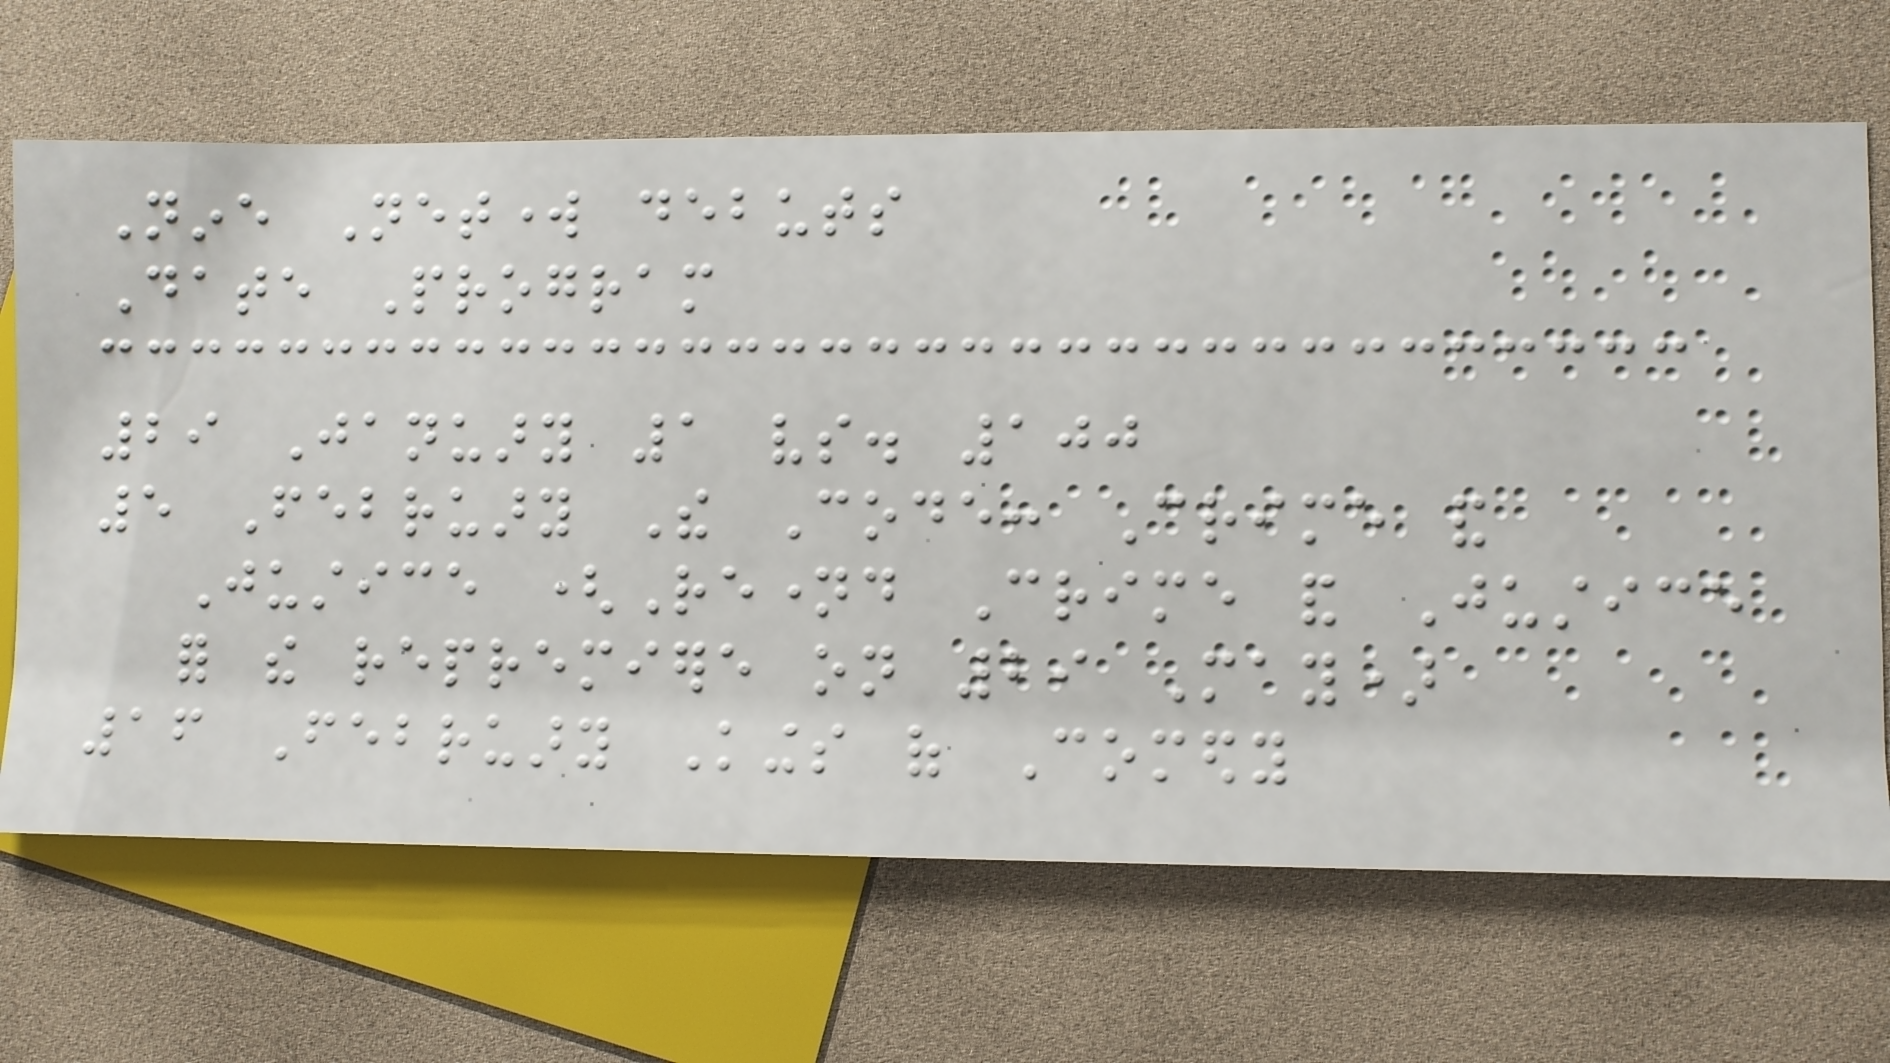Nine Network debuts
Date Program
29 January 1 vs. 100
5 February The Code: Crime and
Justice (Renamed Crime and Justice
for the repremiere on 29 May)
16 February Kings of Comedy
